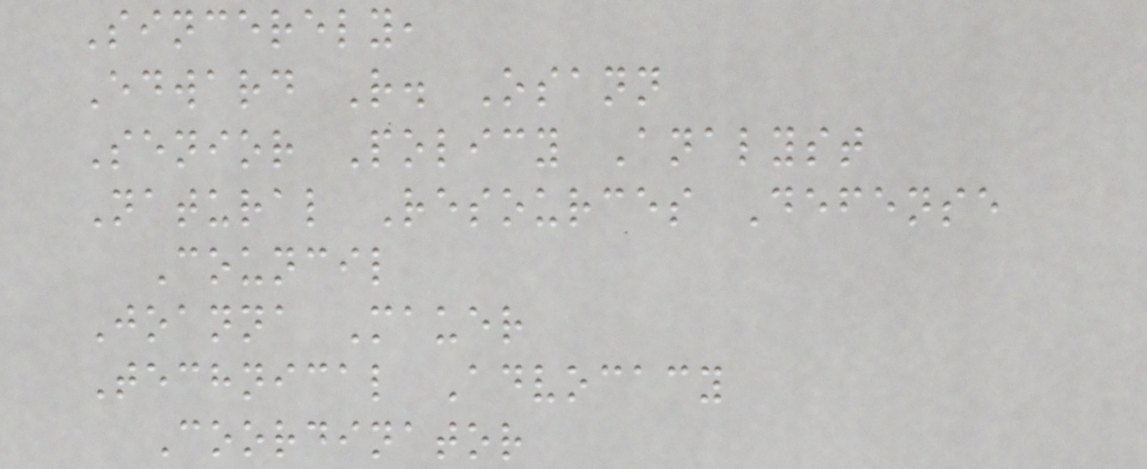Sincerely,
Edward R. Osann
Senior Policy Analyst
Natural Resources Defense
Council
Joanna Mauer
Technical Advocacy
Coordinator
